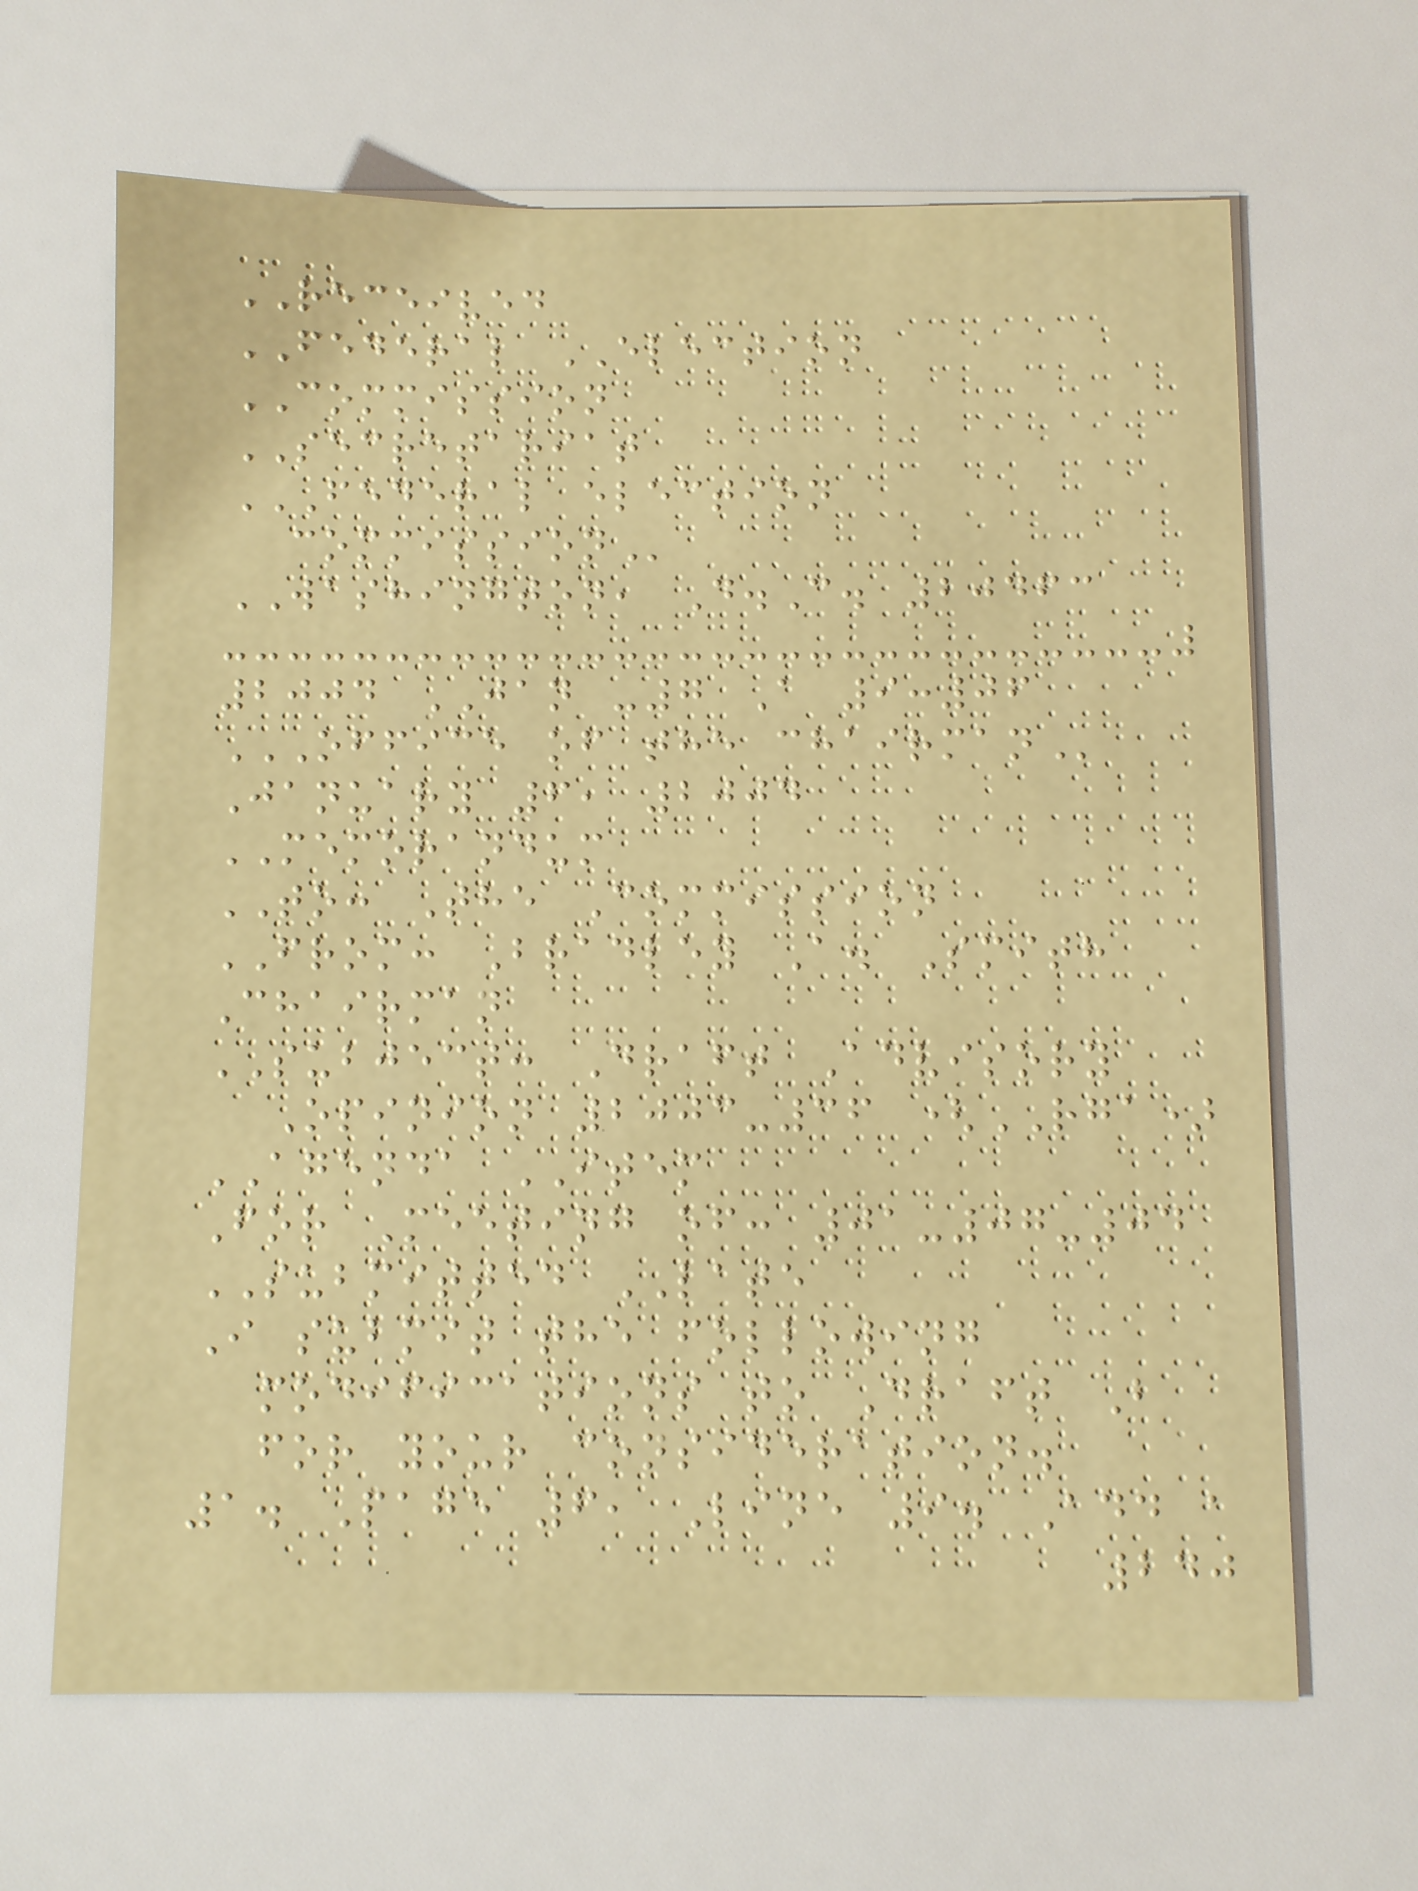RECEIVED
FEDERAL ELECTION
COMMISSION
SECRETARIAT
FEDERAL ELECTION
COMMISSION
WASHINGTON, D.C. 20463
2004 JAN -7 A 9:06
OFFICE OF THE CHAIRMAN
January 6, 2004
MEMORANDUM
TO: The Commission
FROM: Bradley A. Smith
Chairman
SUBJECT: Draft Advisory
Opinion 2003-36 (RGA)
AGENDA ITEM
For Meeting of: 01-07-04
SUBMITTED LATE
I submit the following
modifications to Draft B
for your consideration.
1. Page 6, Line 9. Add a
240
